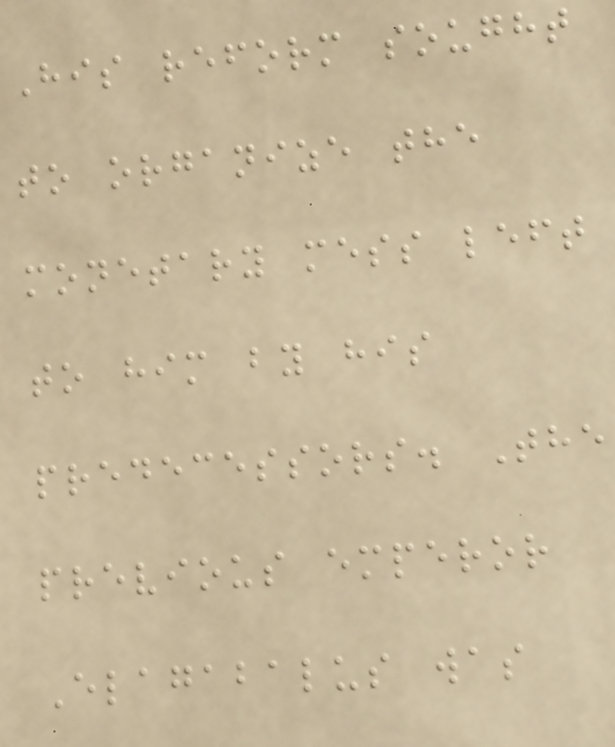His reform sought
to organize the
monetary mess left
to him by his
predecessors. The
previous emperor
Elagabalus was
